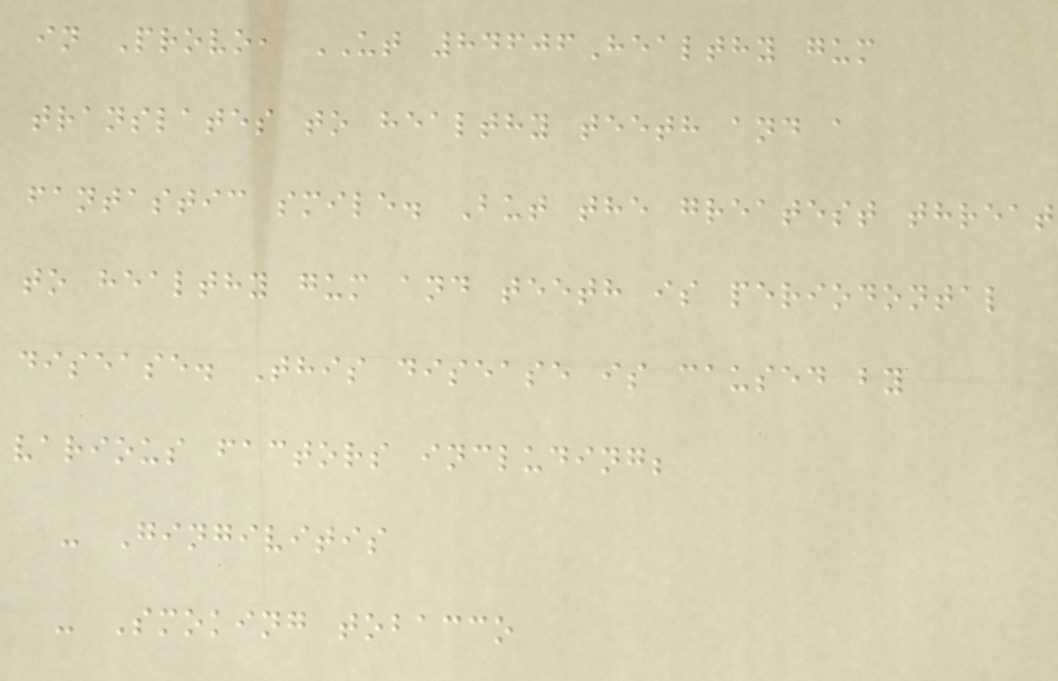in Provo, UT 84606Healthy gum
translates to healthy teeth and a
fantastic smile. But the greatest threat
to healthy gum and teeth is periodontal
disease. This disease is caused by
various factors including;
- Gingivitis
- Smoking tobacco
